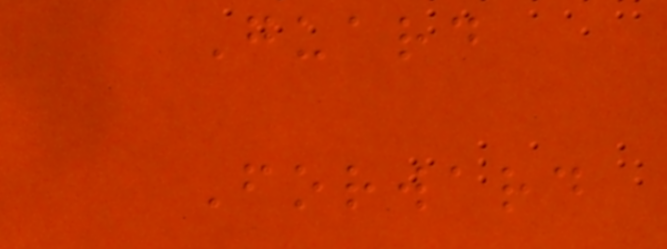Guard
Forward
